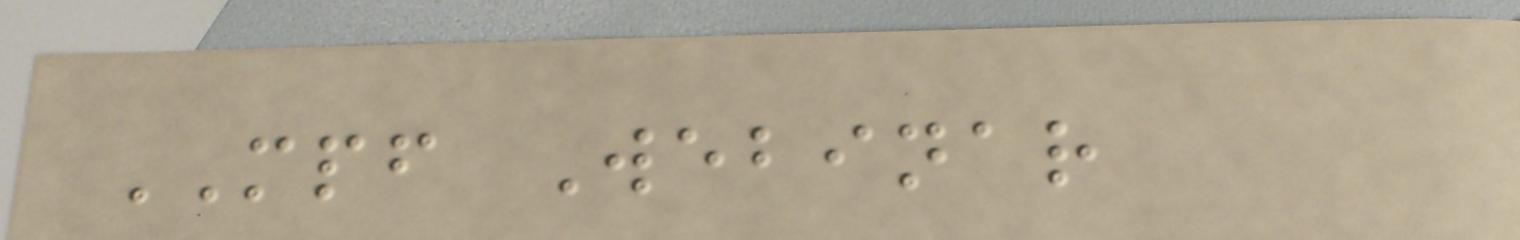MPF Webinar
